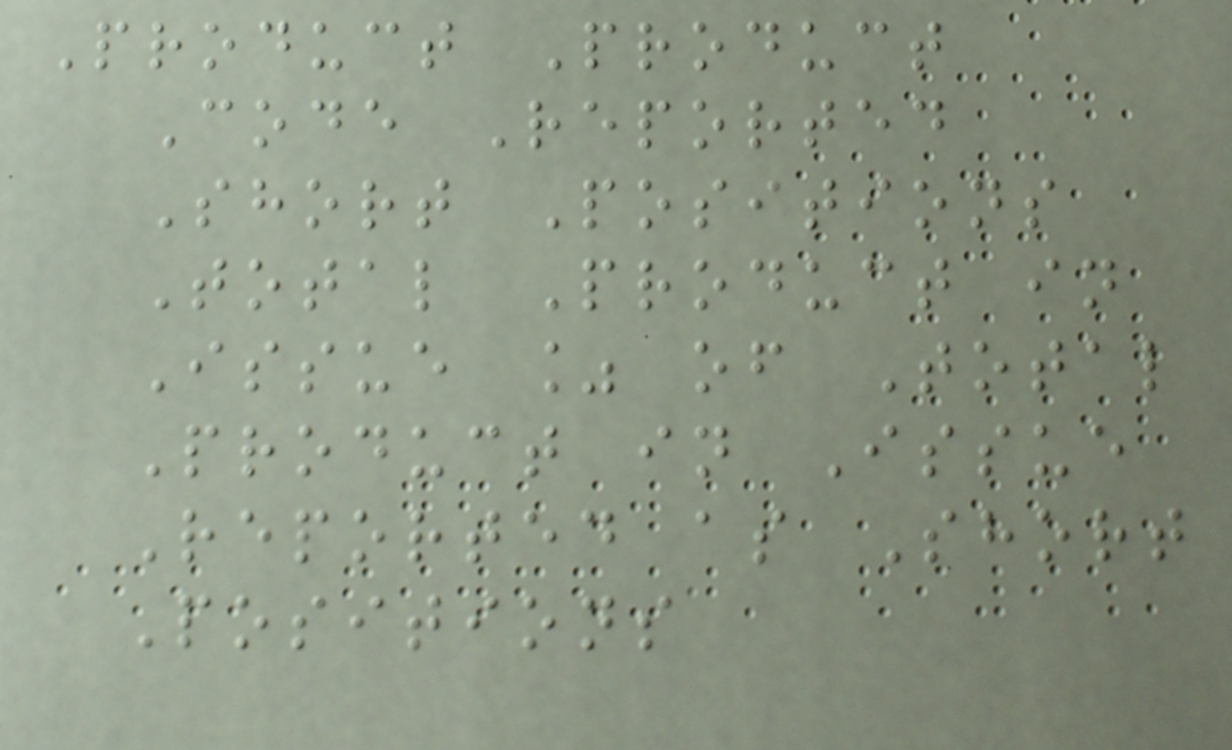Product Product
Code Reported
Short Positions
Total Product in
Issue % of Total
Product in Issue
Reported as Short
Positions
